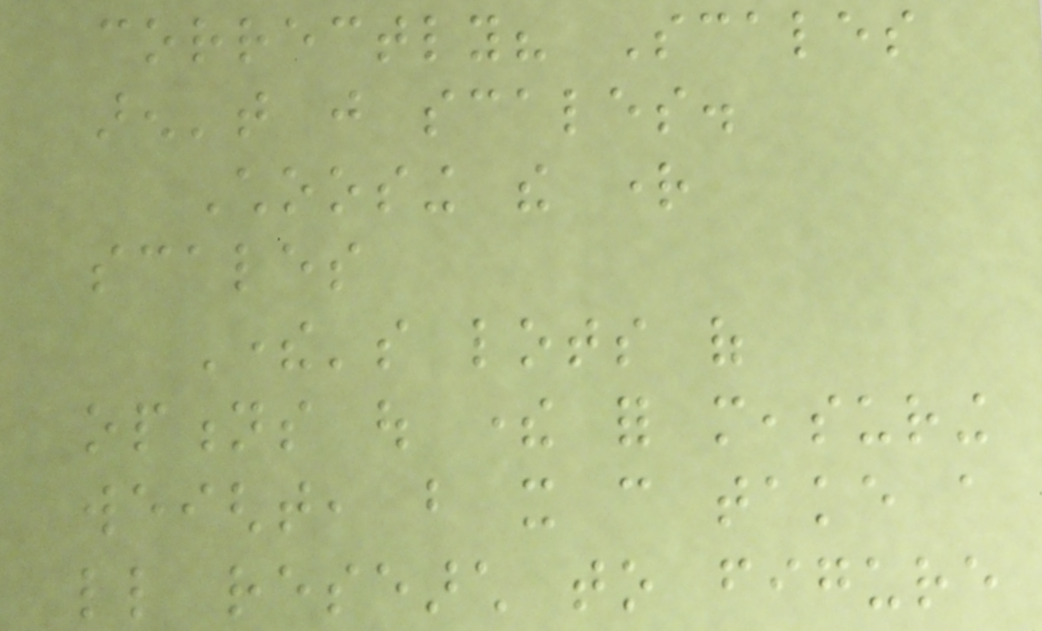correctly? Scales
aren't just scales.
Choosing the right
scales
There's lots of
options out there for measuring
weight, but it can take a
little research to figure
